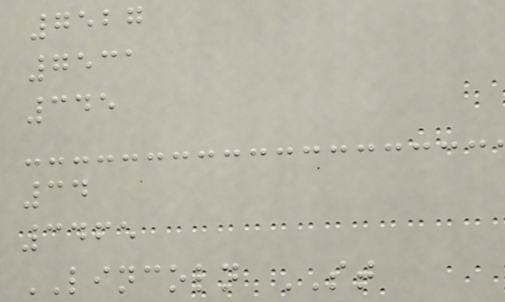7527
7531
345
34
3465
LINCOLN ST
